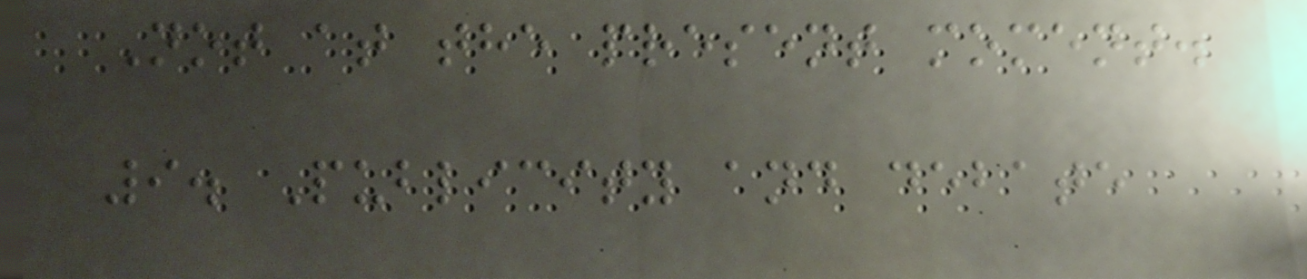Not at the present moment.
9. Publicity and debate
